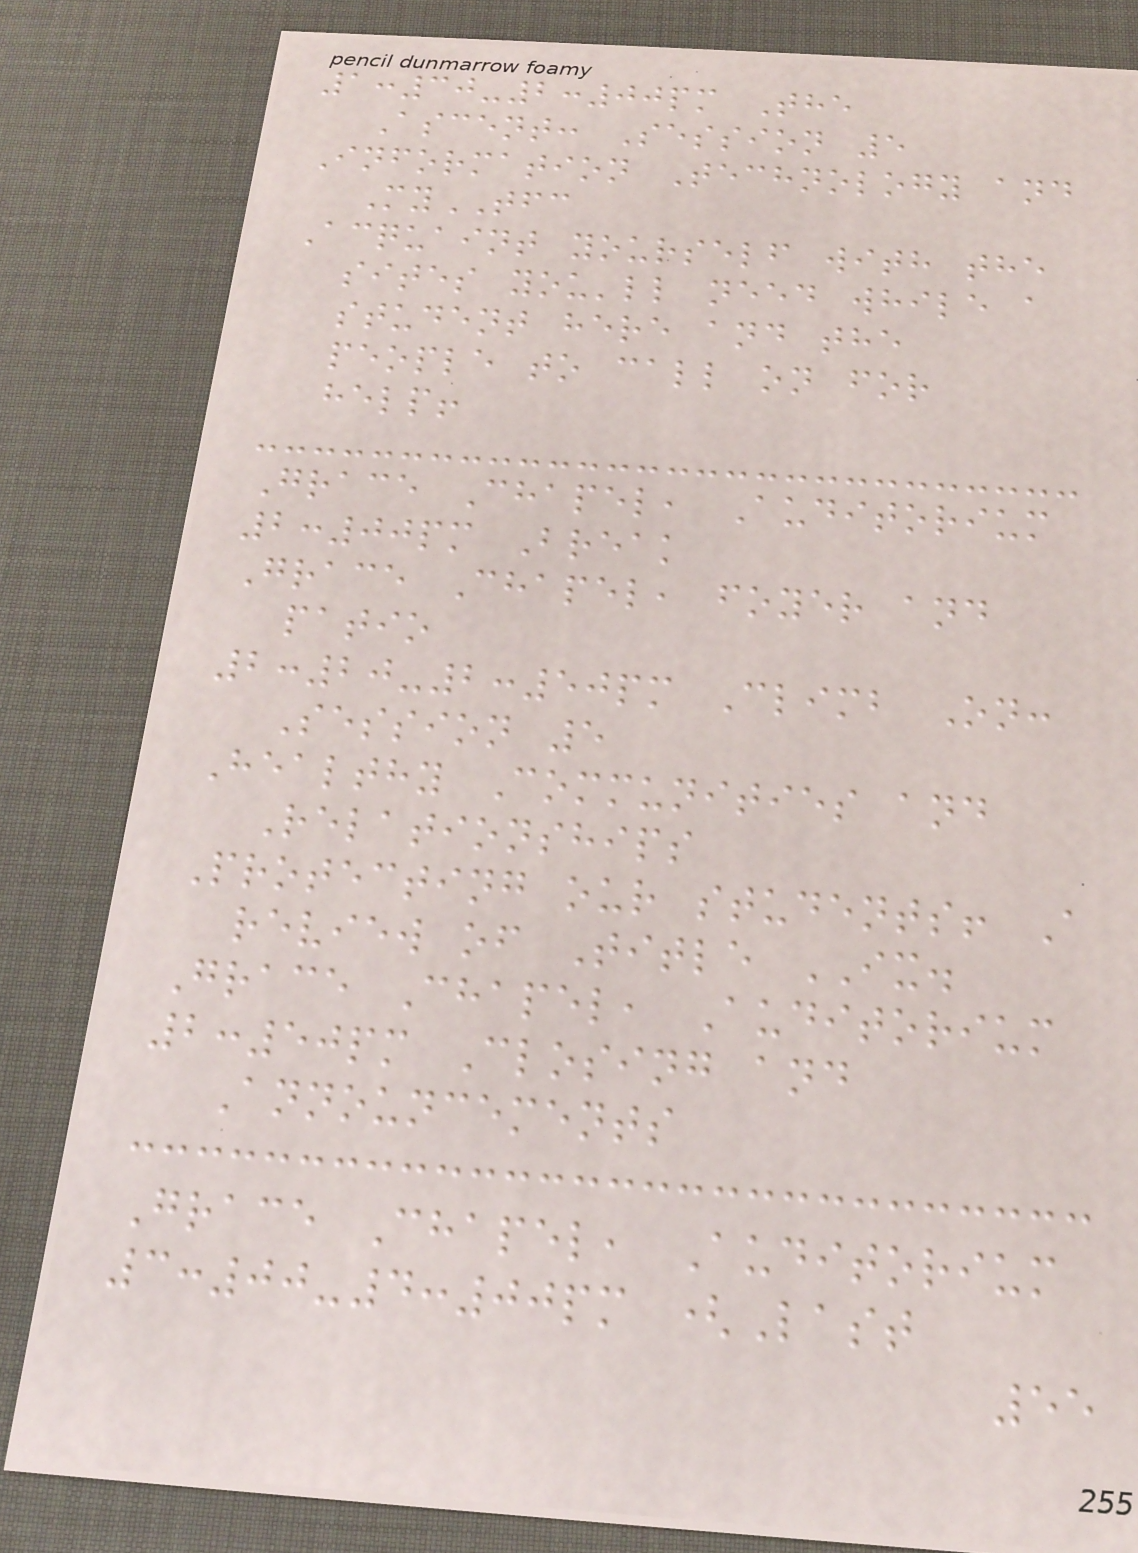1:30-2:00pm The
Ascent: Session 5
Information Technology and
MyTFC
Acquaint yourself with the
sites you'll need while a
student here and the
people to call on for
help!
Grace Chapel, Auditorium
2:00pm Break
Grace Chapel, foyer and
patio
2:20-2:50pm Climb On:
Session 5
Healthy Communities and
Relationships
Protecting our students! A
review of Title IX.
Grace Chapel, Auditorium
2:50pm Closing and
Announcements
Grace Chapel, Auditorium
3:00-4:00pm (Last
55
